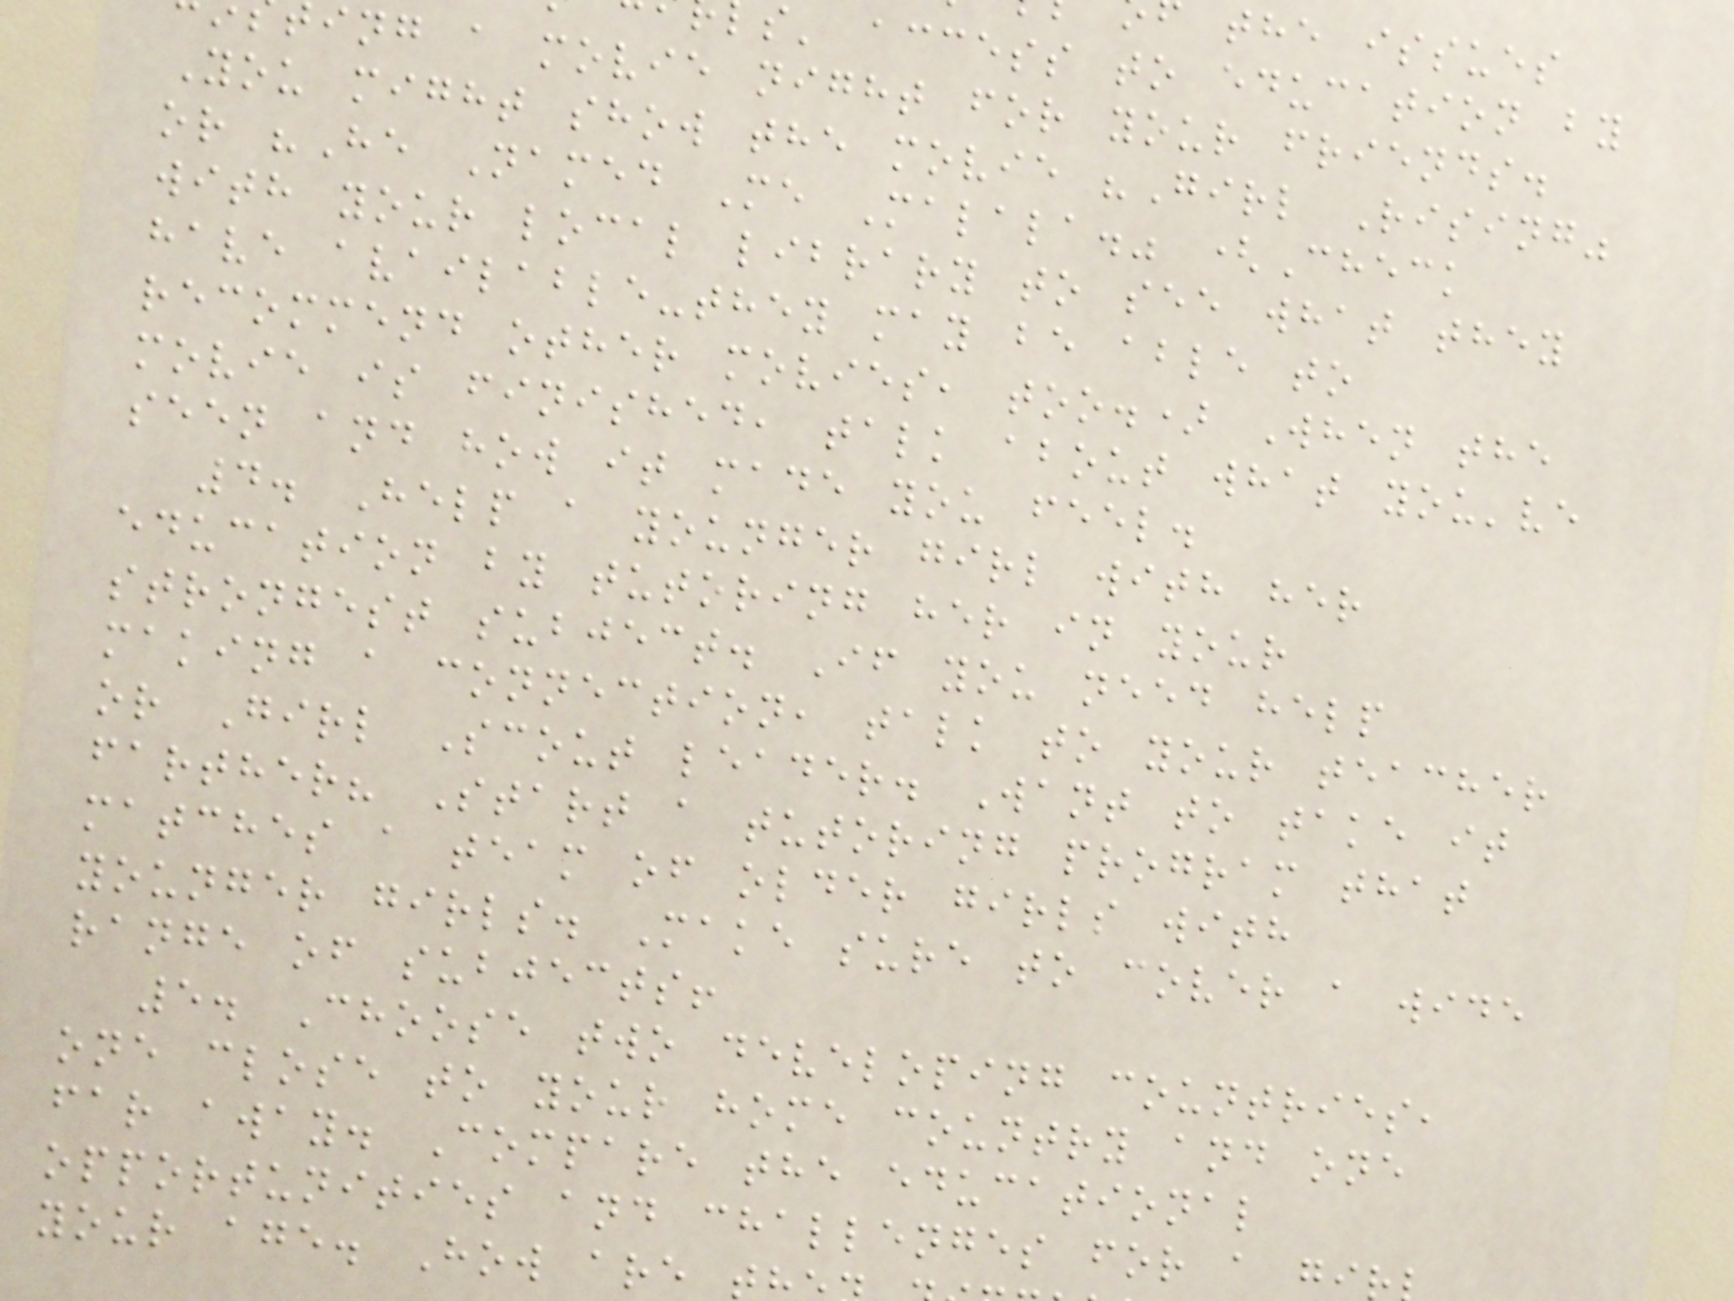the issues
s' access to education by
ing a movie night for your friends.
You might show the movie "Girl Rising"
or "He Named Me Malala." (Check
with your local library to see what they
have available-they may be able to
recommend other movies, too.) When the
movie is finished, talk about what you've
seen and how it made you feel.
4. Help a younger girl with her
education by tutoring her in your
strongest subject. If you need help
making a connection, talk to your teacher
or Girl Scout leader. Want to take it
farther? Start a tutoring program that
matches a team of older girls with
younger girls. Make sure to cover a wide
range of subjects!
5. Choose two developing countries,
one close to your home country and one
far away. Compare the educational
opportunities and challenges for a gi
your age. How are
